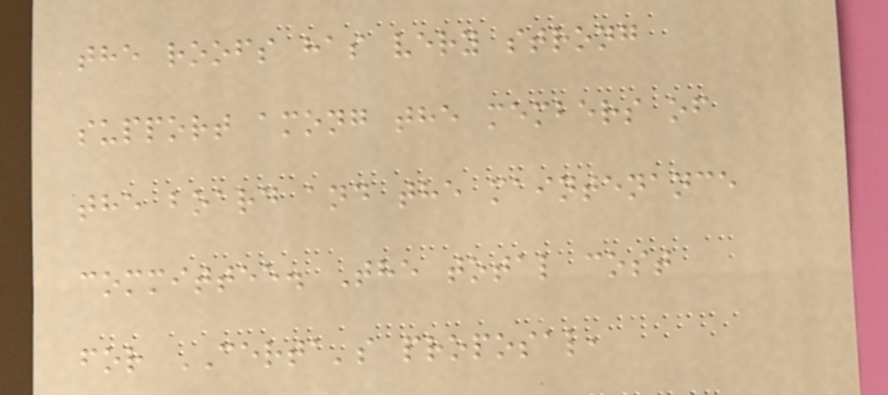the roofs has very strong
support among the members of
the board and the maintenance
committee. The total cost
for CERTA's proposal,
